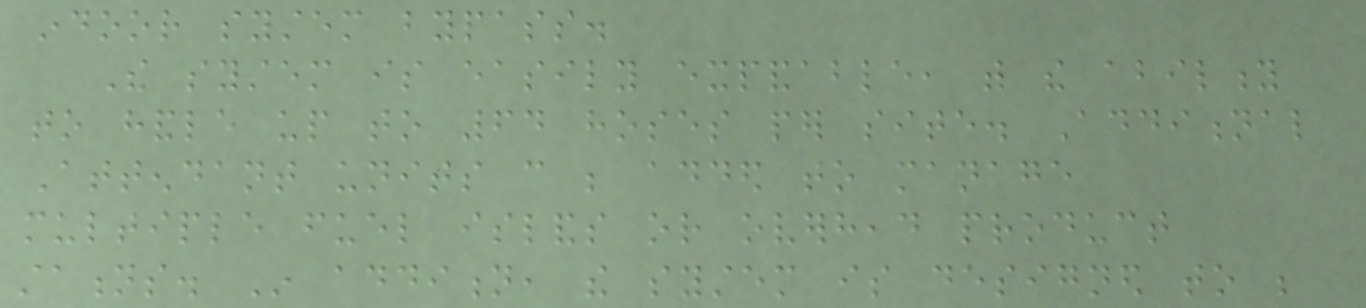indoor system bypass.
The system is easily expandable, with the ability
to handle up to 64 hoses per site. Additional
Attendant units can be added to manage
multiple fuel islands or overhead product
stations. In addition, the system is designed to be
